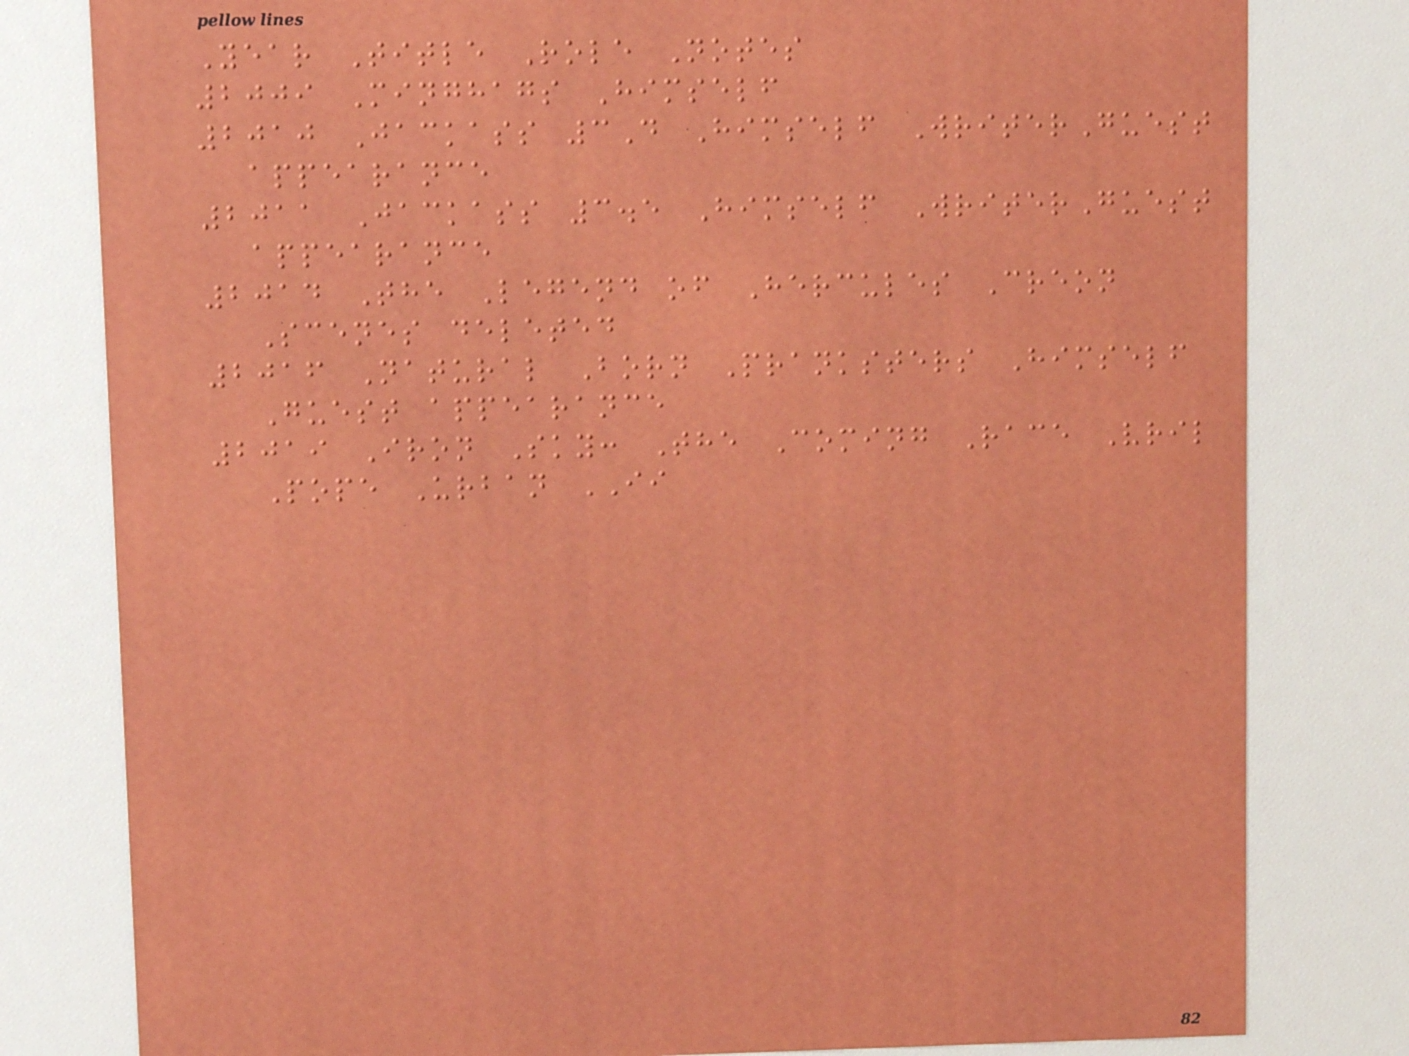Year Title Role Notes
2009 Minghags Himself
2010 Jackass 3D Himself WriterGuest
appearance
2011 Jackass 3.5 Himself WriterGuest
appearance
2014 The Legend of Hercules Creon
Scenes deleted
2016 Natural Born Pranksters Himself
Guest appearance
2019 Iron Sky: The Coming Race Vril
Pope Urban II
